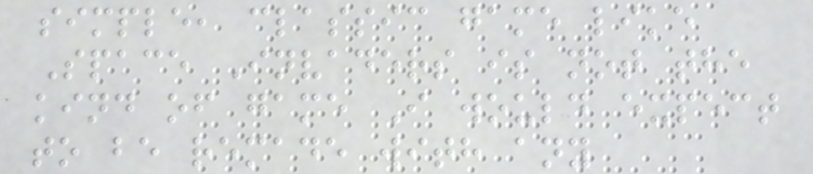simple, classic game like
Space Invaders is not the
kind of game I would expect
to be remade with any
